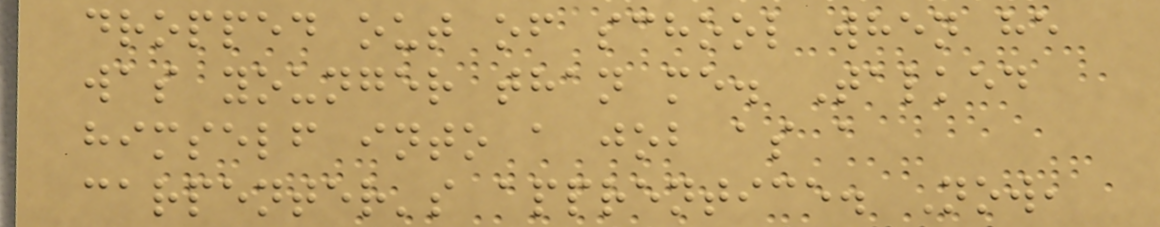dropped out of school when he
was younger than me. Talked
himself into a job as a
carpenter's apprentice. Now,
